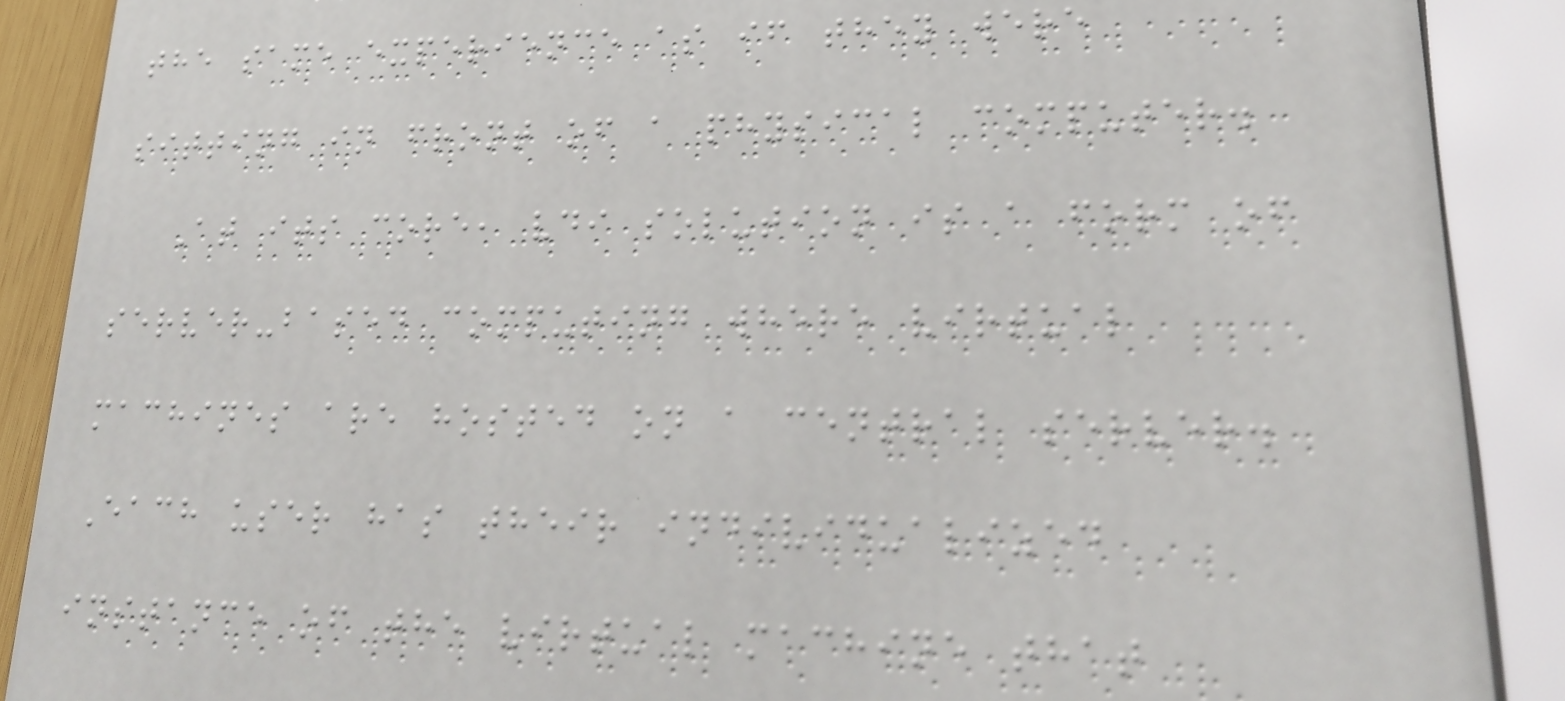the same experience as if they were
sitting in front of a physical computer.
At its core, vdi solution is a form of
server-based computing where virtual
machines are hosted on a central server.
Each user has their individualized
instance of the virtual machine that
